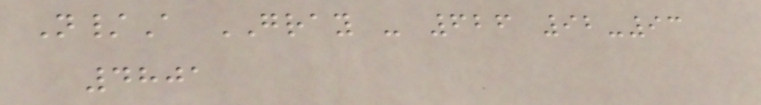N/A GRAY - 626 92-93
4801
